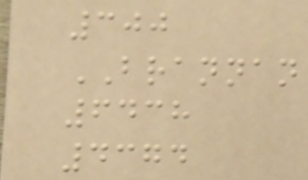300
BRANNAN
6438
4374
